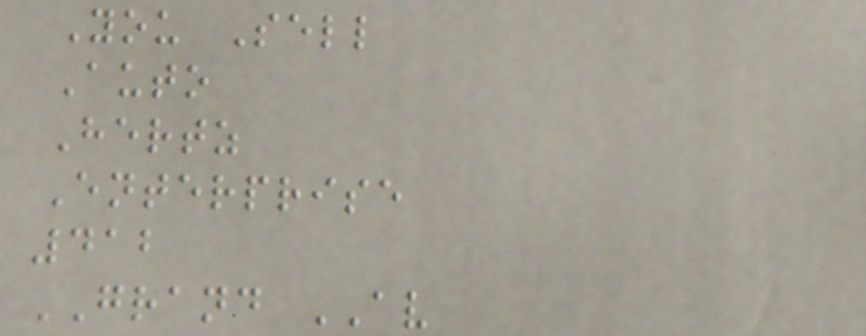You Sell
Auto
Hertz
Enterprise
412
GRAND AV
